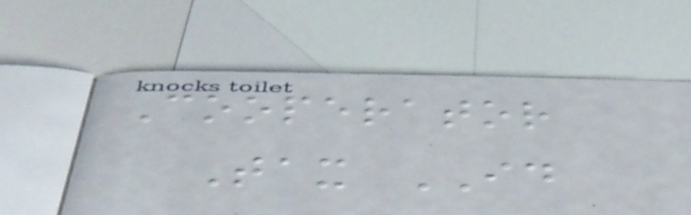Cooperator
Tax ID
